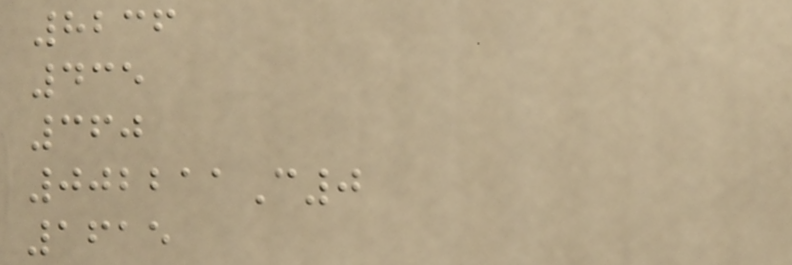8236
435
360
002211C0
1615
